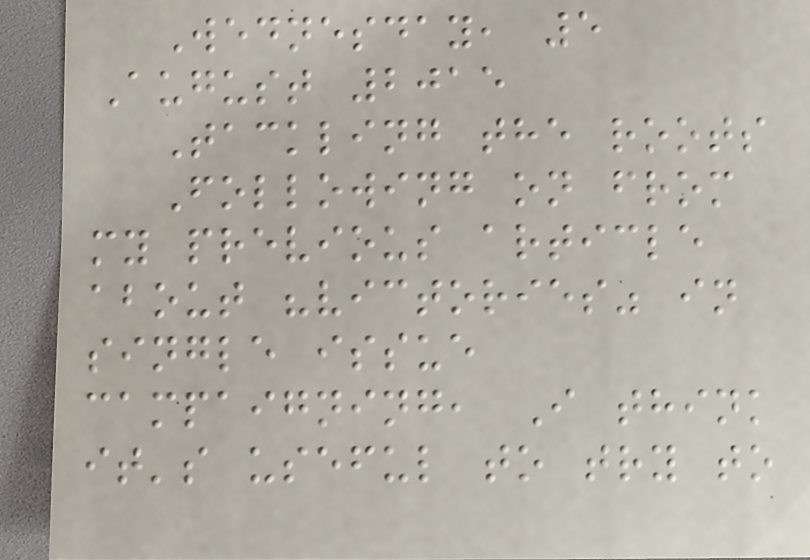Wednesday, 5
August 2015
Tackling the roots
Following on from
my previous article
about "victories" in
single issue
campaigning, I think
it's useful to try to
